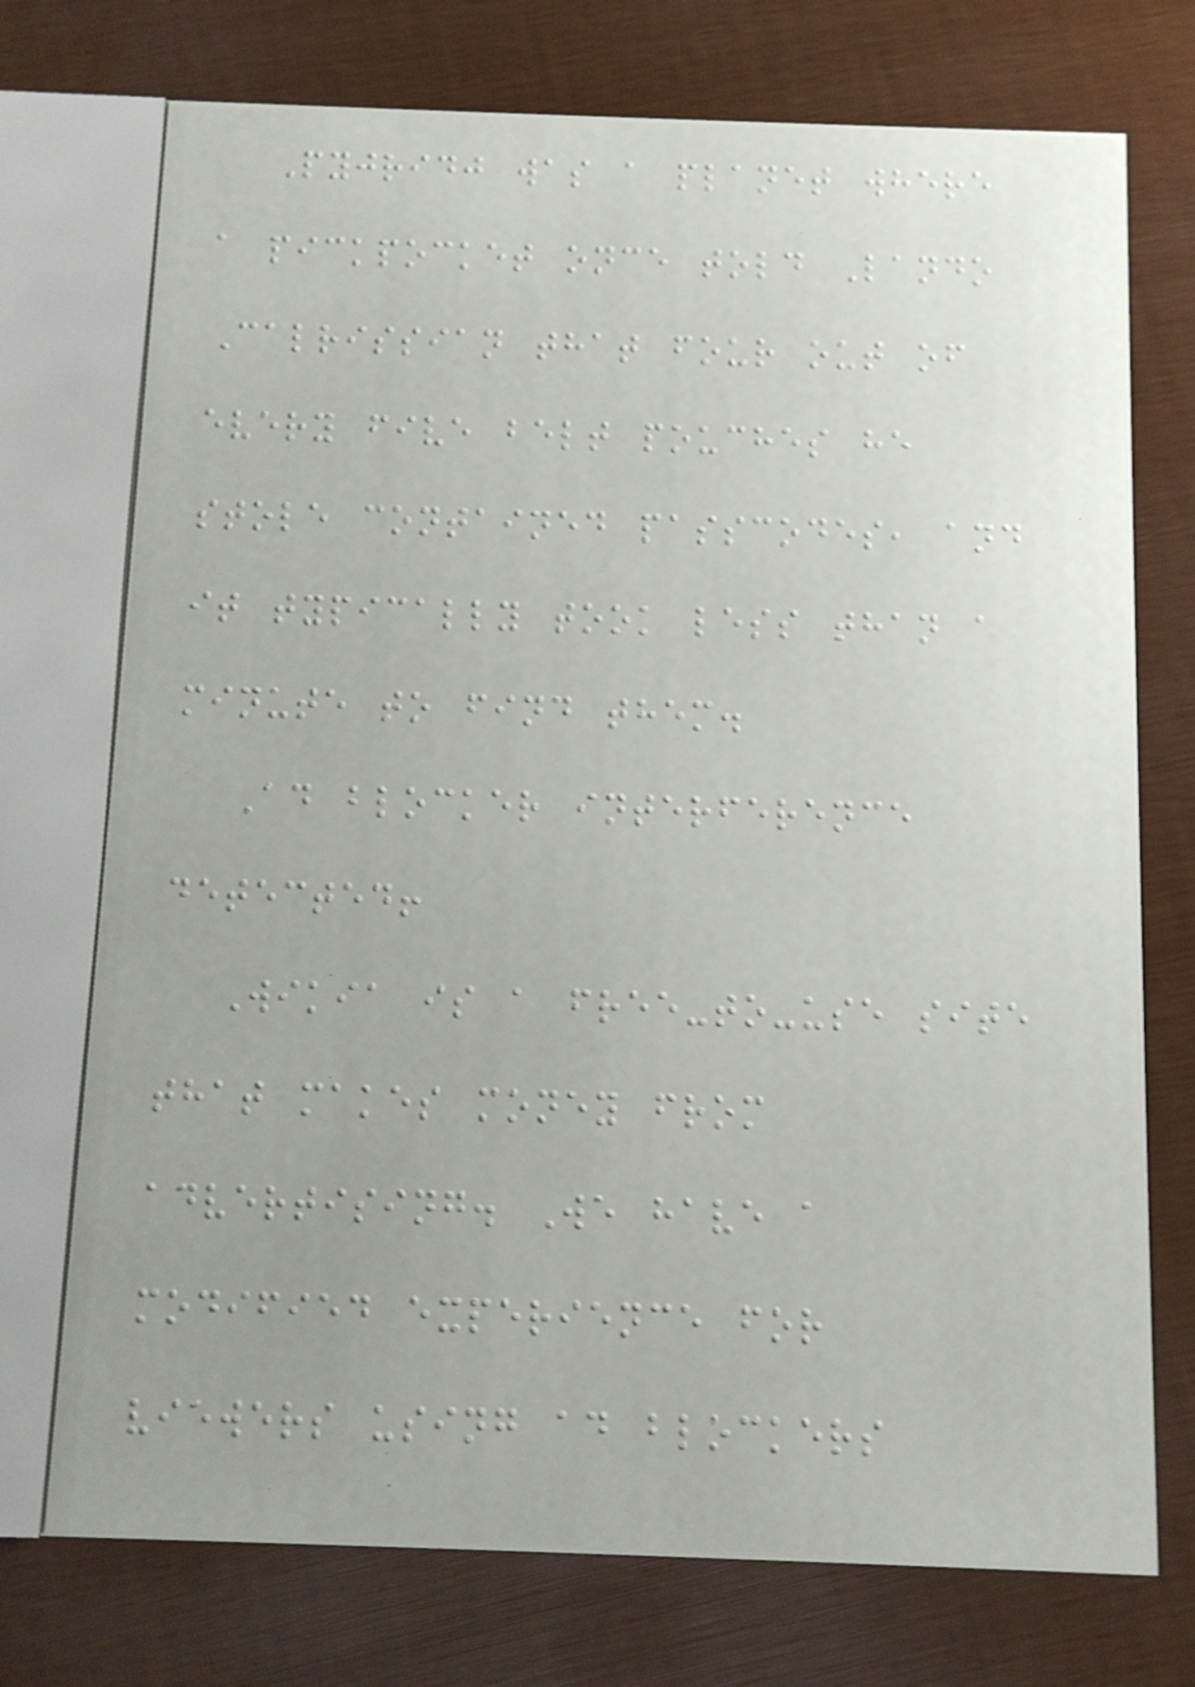Pyjridj was a planet where
a pickpocket once told Lando
Calrissian that four out of
every five belt pouches he
stole contained passcodes, and
it typically took less than a
minute to find them.
Ad blocker interference
detected!
Wikia is a free-to-use site
that makes money from
advertising. We have a
modified experience for
viewers using ad blockers
